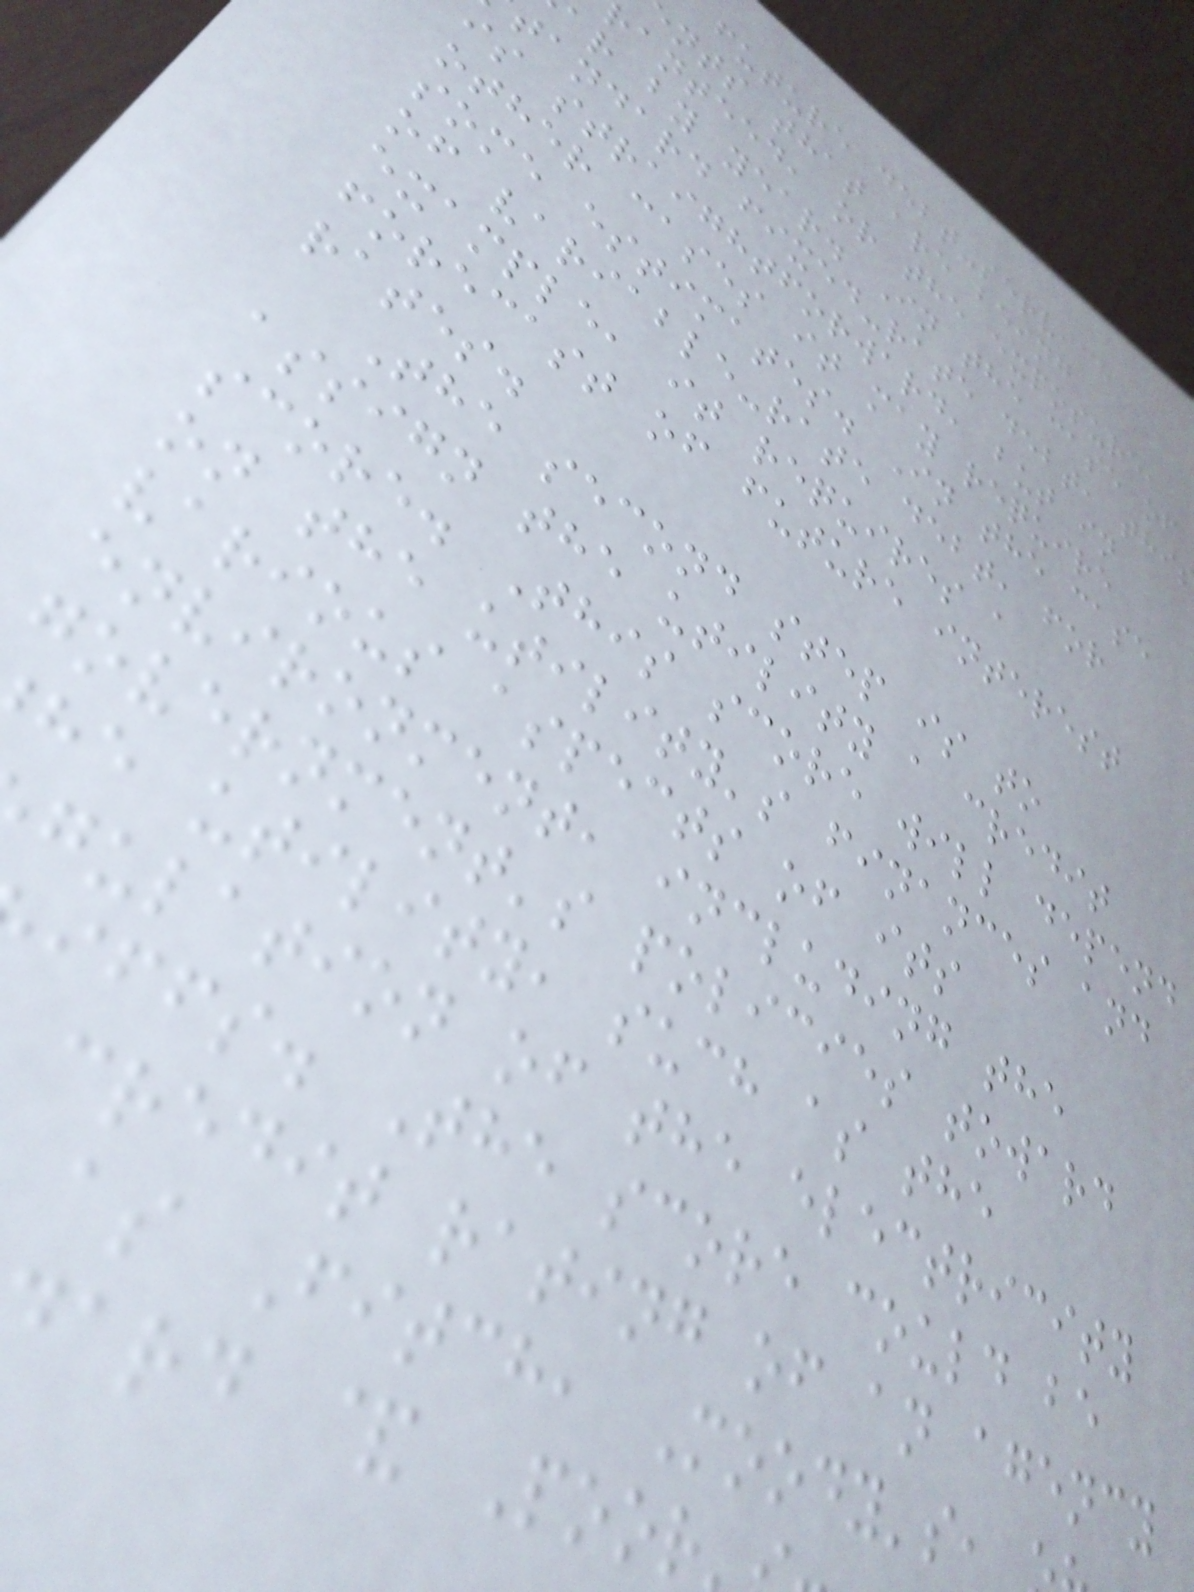future debt-service
nts that are being
ranteed, or the exposure,
ar by year. In the case of
tandard fixed-rate debt, thi
is straightforward, but in
other cases it may require
some estimates. In the case
of variable-rate debt, for
example, it requires a
forecast of future interest
rates.
The second step is to
assign the utility a credit
score. This score will depend
on the utility's finances and
various aspects of its
environment, including the
government's policies toward
he utility, such as the
gulation of the electricity
iffs. The score could be
credit rating of an agency
as Fitch, Moody's,
ard & Poor
